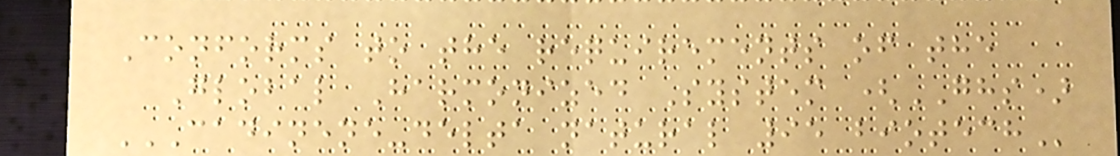Conforms to the requirements of the
Global Harmonized System (GHS)
CADINENE-DELTA NATURAL 95 BIOTECH
